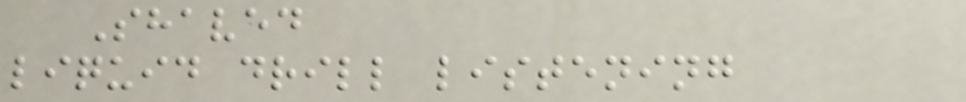Shaved
liquid drill listening
